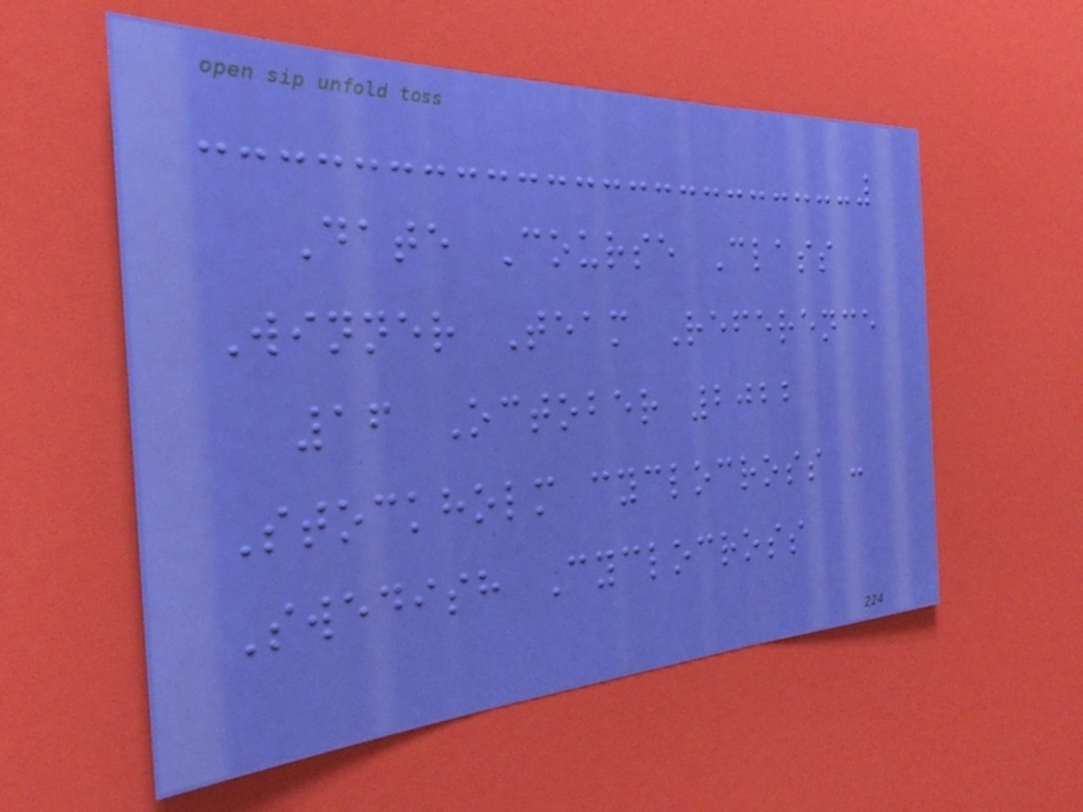Date Course Class
Winner Team Reference
16 October 2022
Stockholm cyclocross -
Swedish Cyclocross
